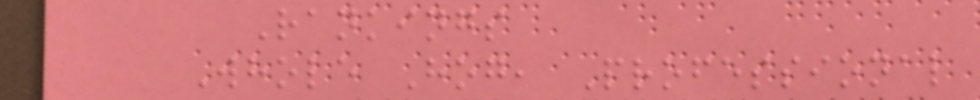Rankings
Whole Hog, Professional
